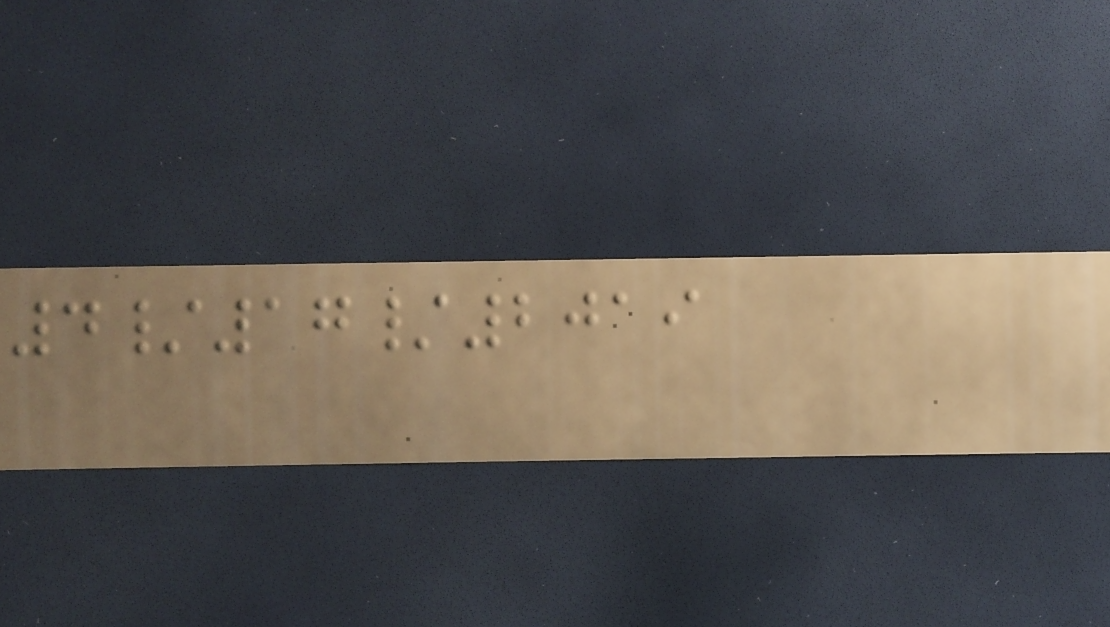4/17/2019
